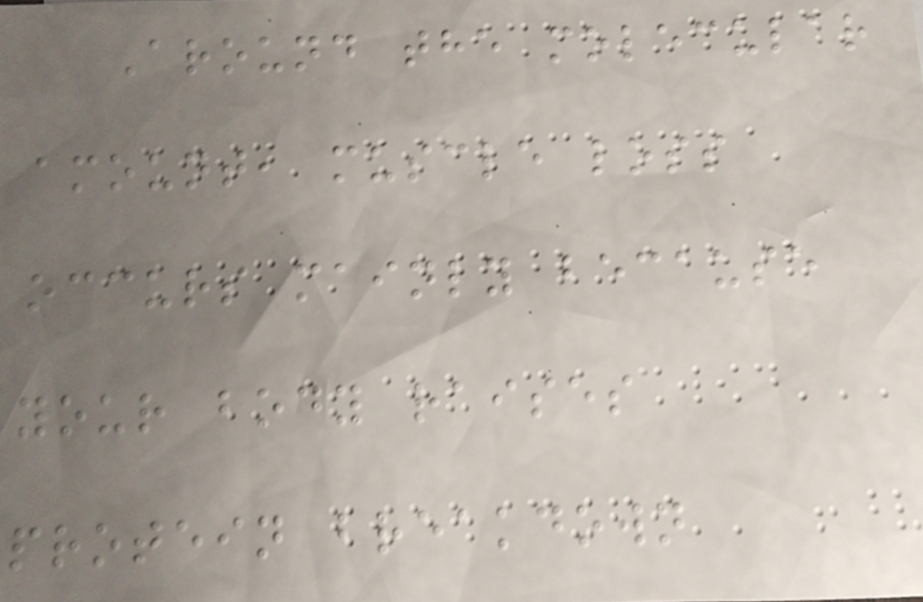Around the molecular
amount, muscle loss
occurs mainly because
your body raises
protein breakdown
